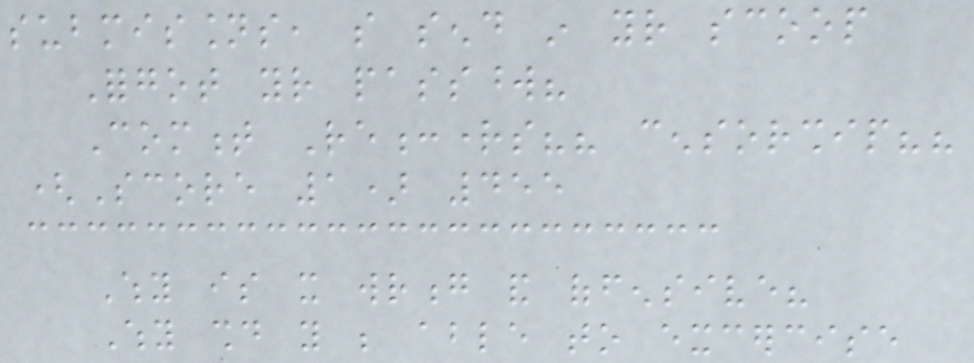submissions, so send in your scoop
Forgot your password?
Comment Re:rights?? censorship??
(Score 1) 455
Why is it wrong and offensive?
Why should you be able to excercise
